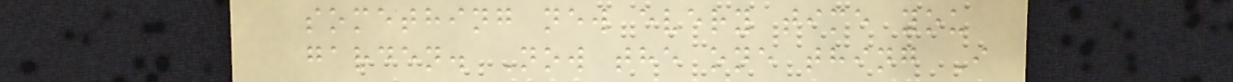something new every time you
garden. Now the one thing I
